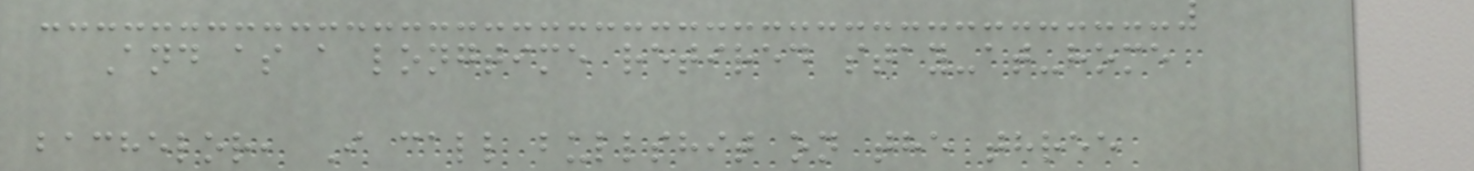And as a longtime retired stay-at-home
bachelor, I call bullshit on the three
